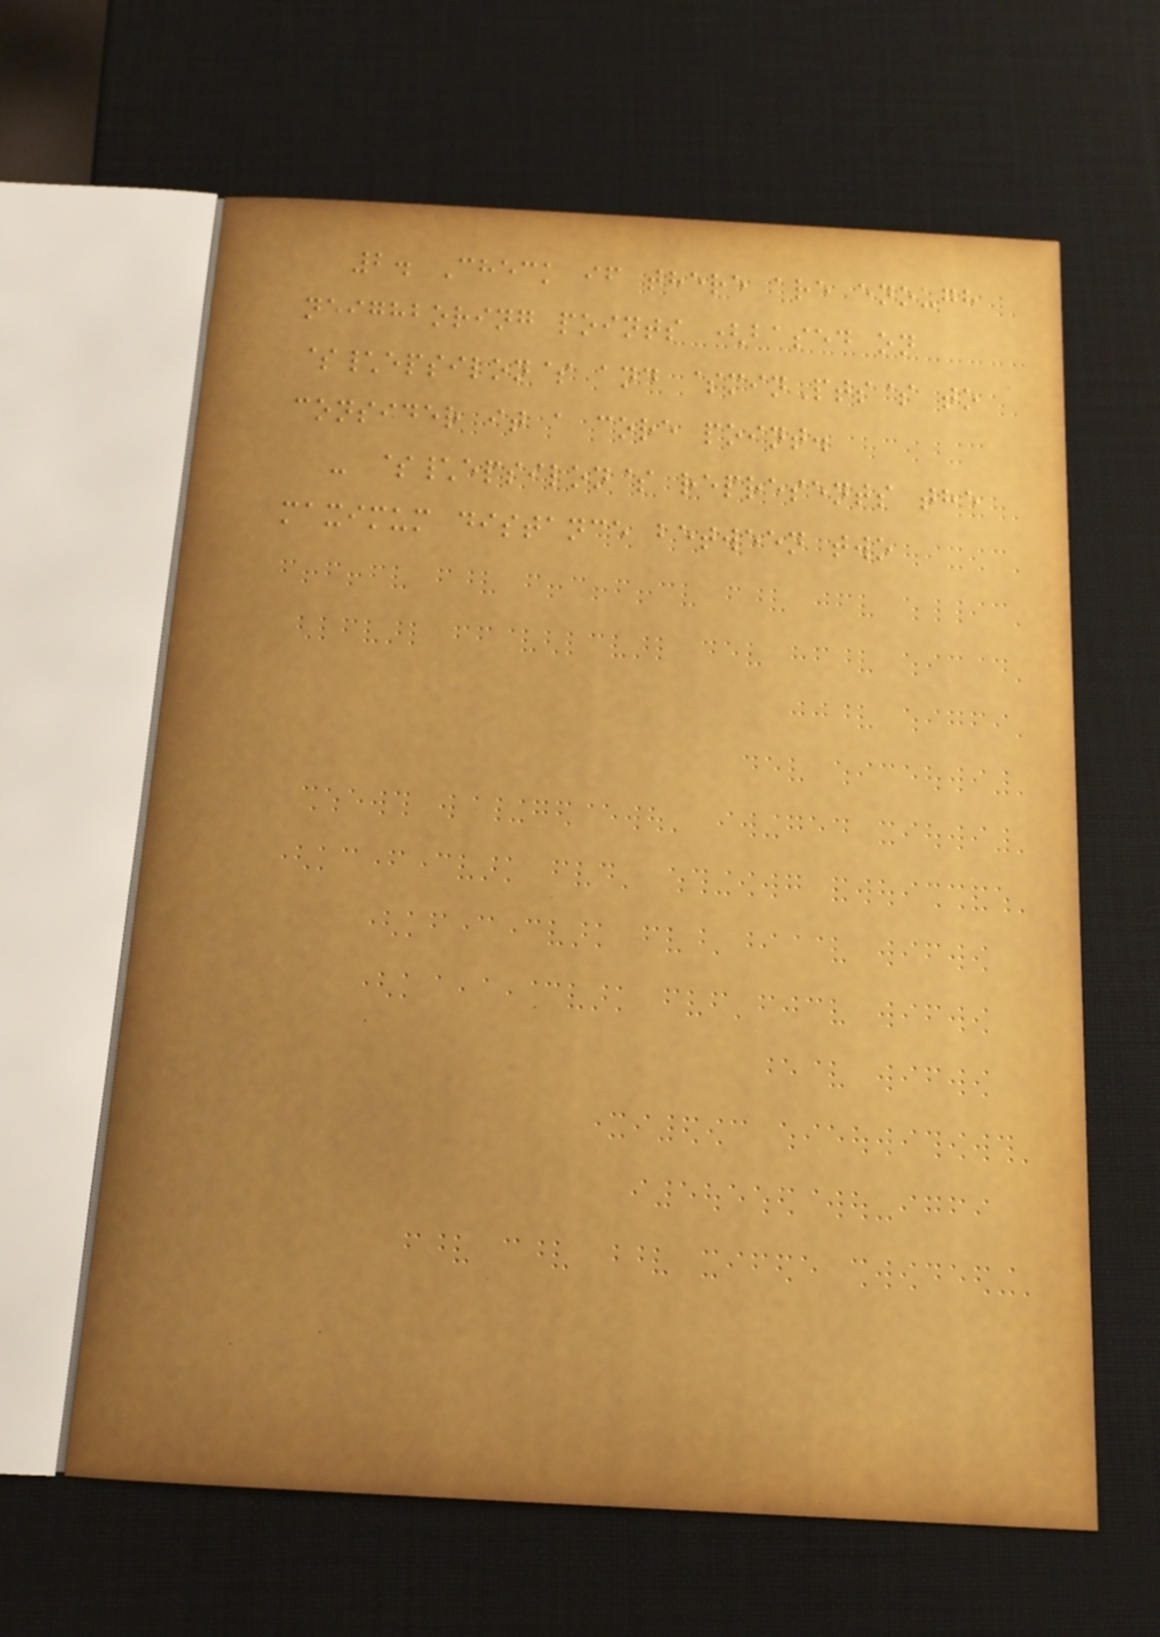2. Check if there are enough
neighboring points (based on
$\epsilon$ and $minPts$ to
consider it a core point.
- $\epsilon$ represents the
maximum distance between two
